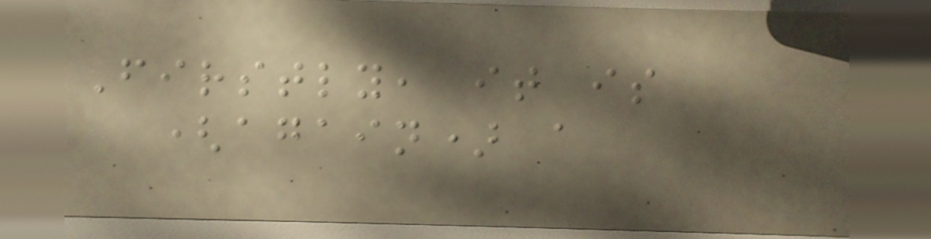Firstly, it is
(again) a
